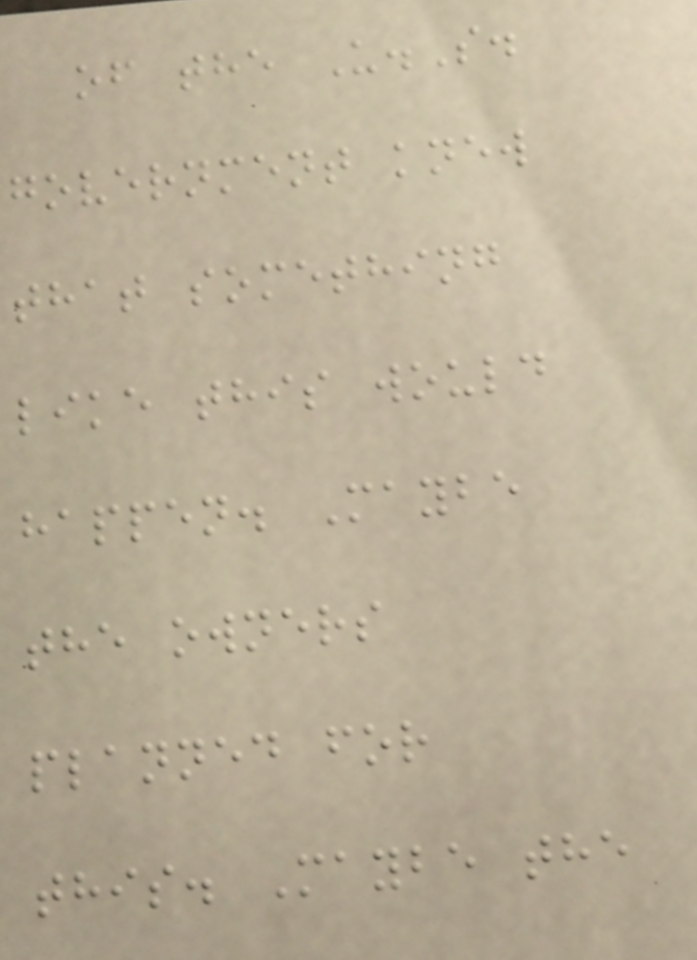of the U.S.
government knew
that something
like this would
happen. Maybe
the owners
planned for
this. Maybe the
